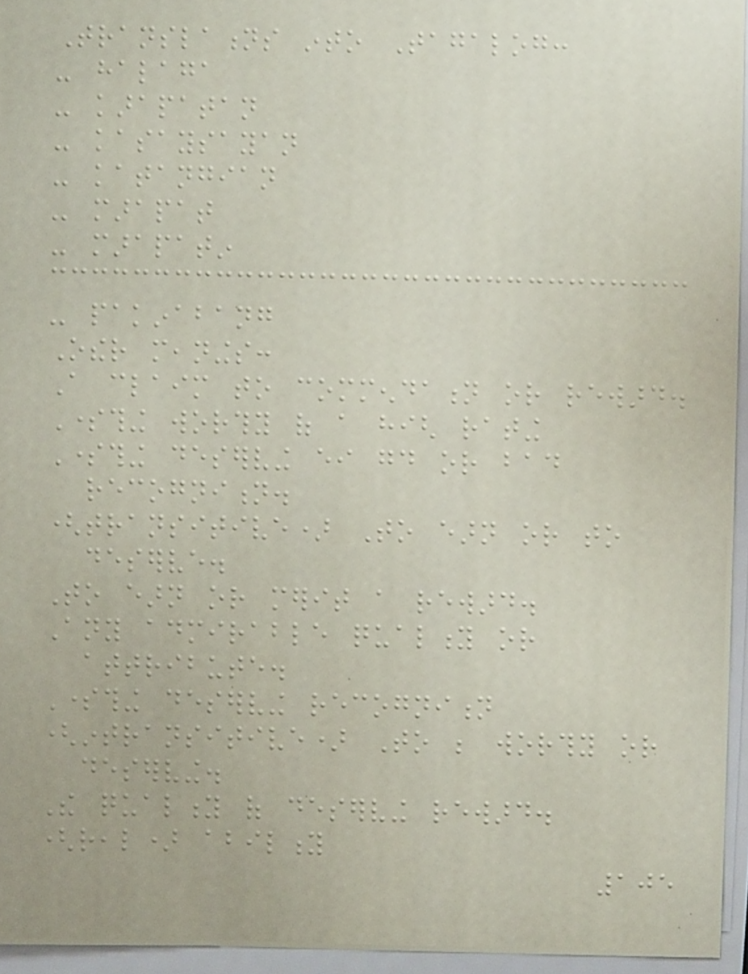Translations into Tagalog:
- halaga
- karapatan
- kasaysayan
- katangian
- marapat
- marapatin
- pakinabang
Other meanings:
A claim to commendation or reward.
Something worthy of a high rating
Something deserving either good or bad
recognition.
(transitive) To earn or to
deserve.
To earn or merit a reward.
Any admirable quality or
attribute.
Something deserving recognition
(intransitive) To be worthy or
deserving.
The quality of deserving reward.
(real) ability
105
